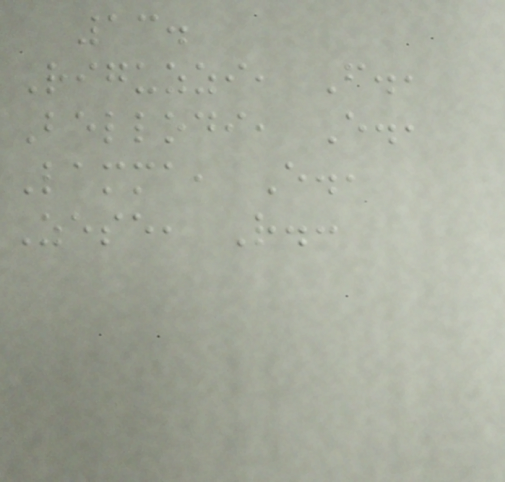13.
Riguzzi, F.,
Bellodi, E.,
Lamma, E.,
Zese, R.:
